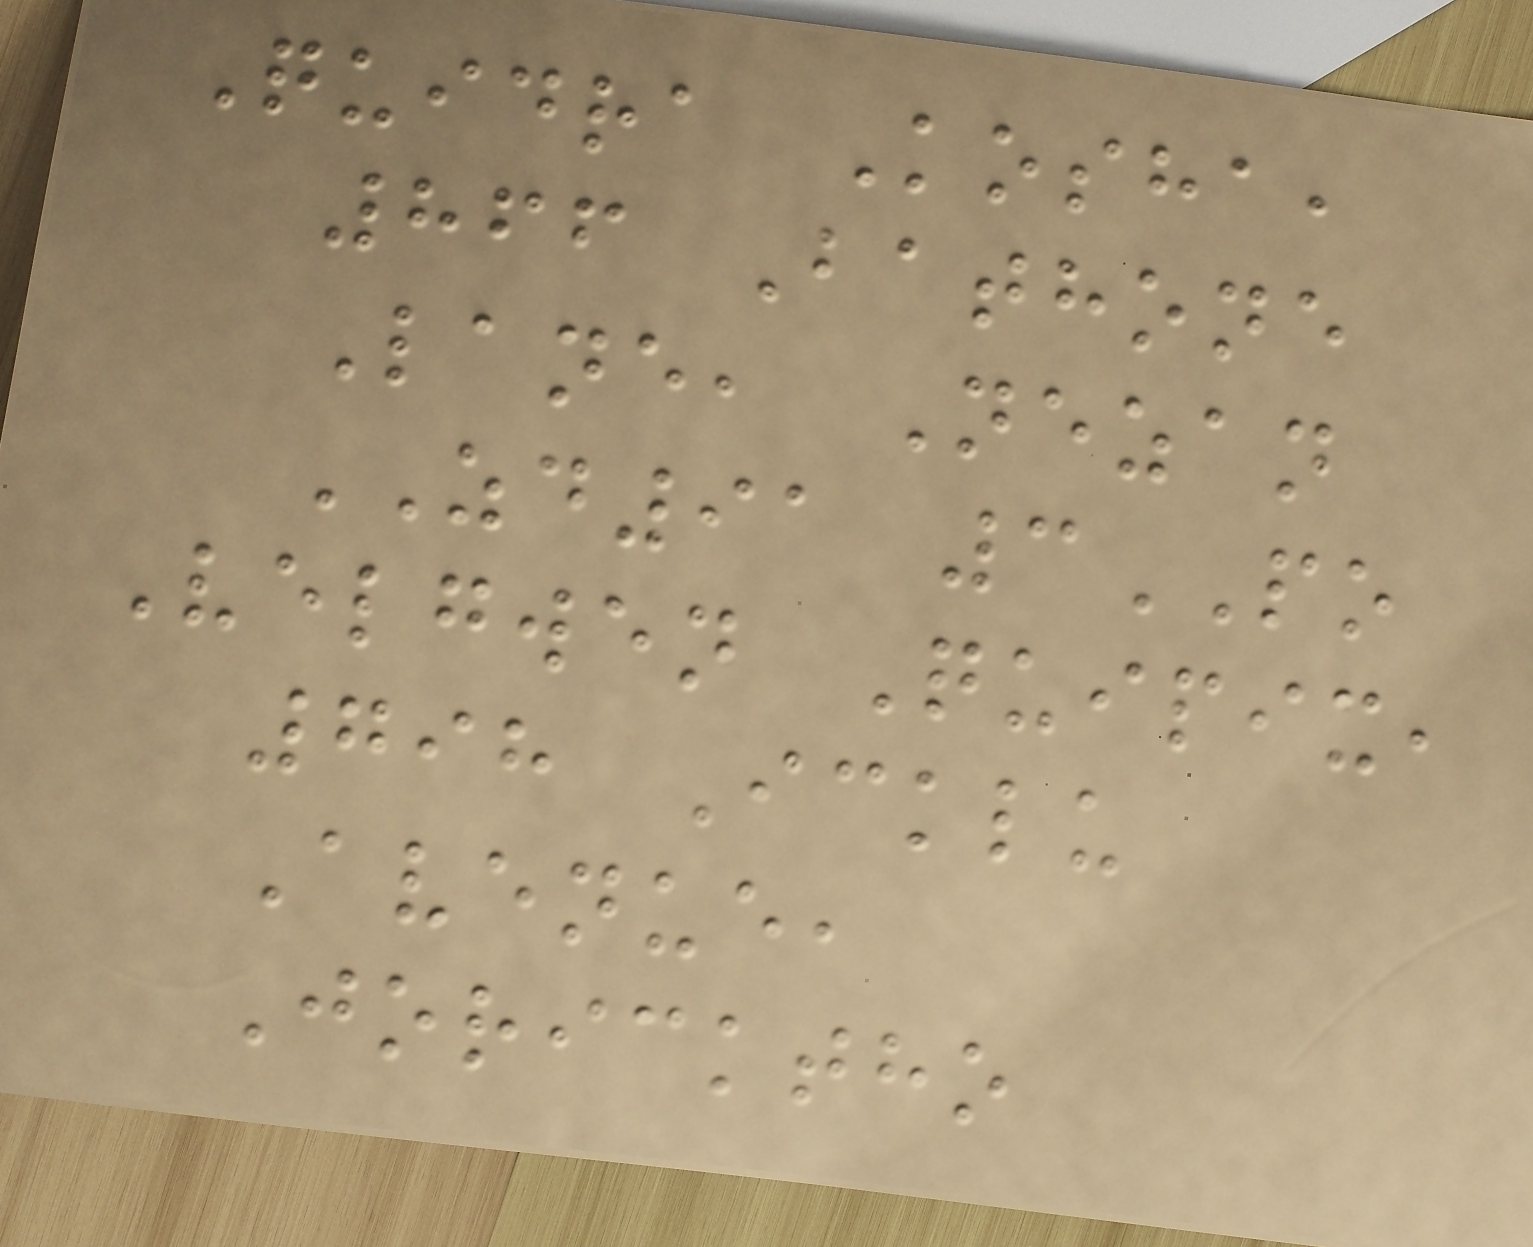Quidra Kosha,
866 Bathone
Lane, Nezan
ZD91 3PO
Velgwen Quipix,
798 Icklu
Avenue,
Joricktho
